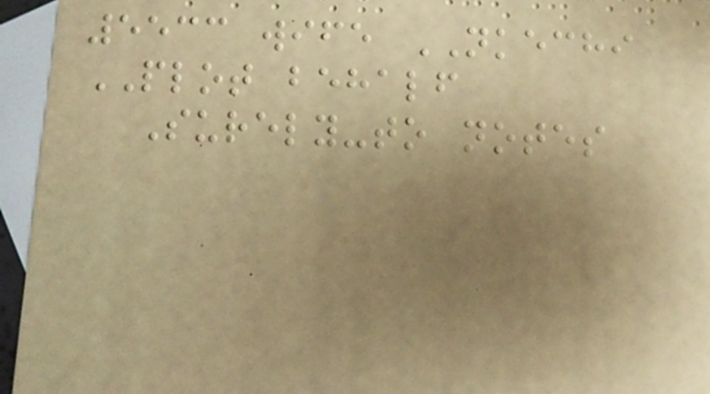5533 wife NKECHI
PLOT behalf
Surely-to notes
